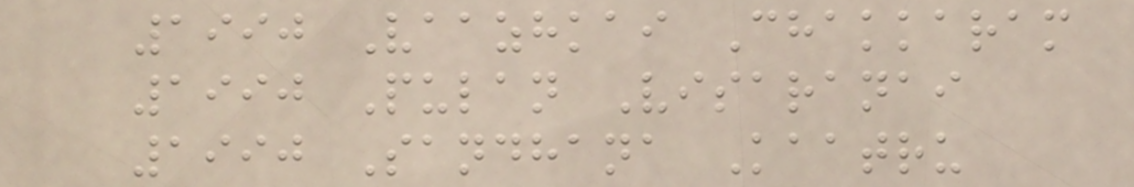1990 Vaazhkai Chakkaram
1990 Pulan Visaranai
1990 Sandhana Kaatru
